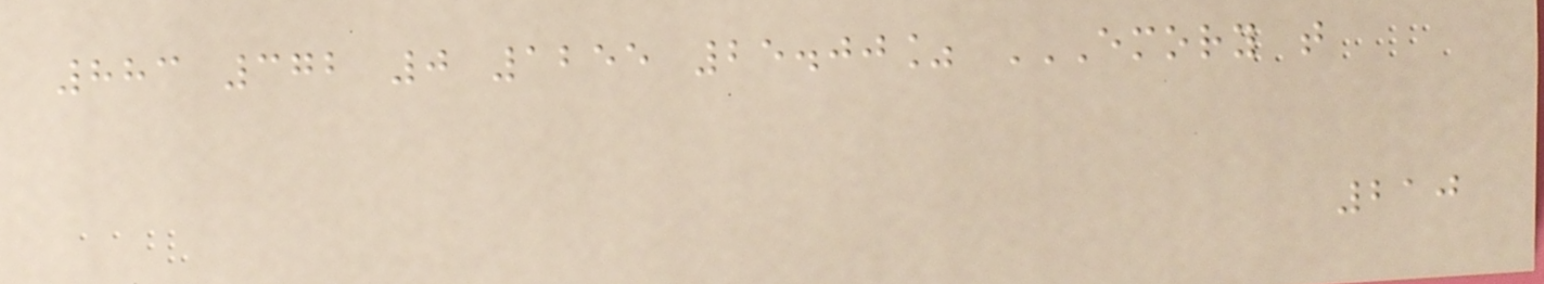883 372 0 1255 25.00% EMORY T
210
